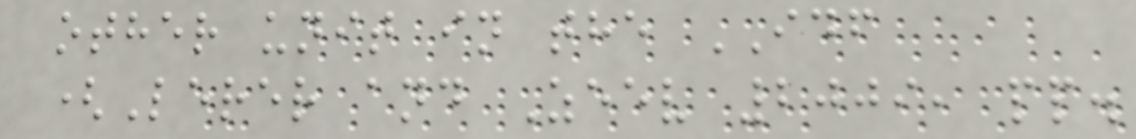other unit in the IDF
(Lerer and Zeev 2009, pp.
